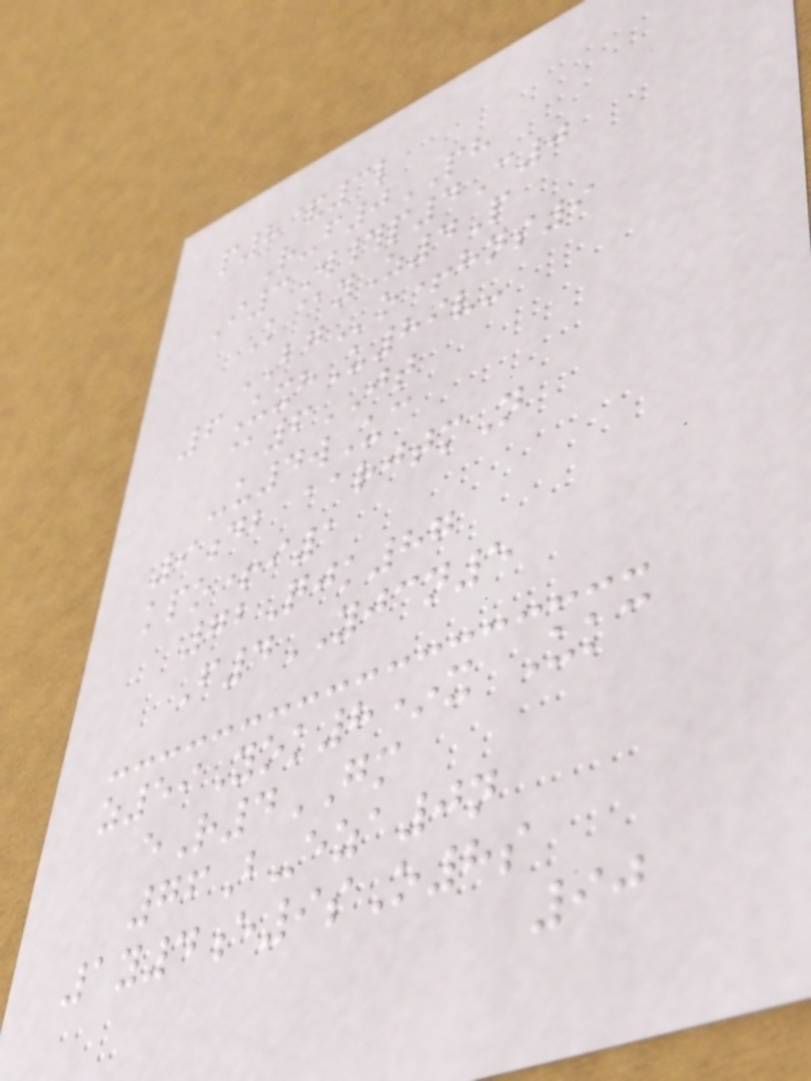p8&3l
R-f0PH
I3W#p4C0
K@yZ4P
BGo+hns9
6UxhU89v-
@6JT
-u4wUc
9db aarjtmN
kpo+i1
72Qjk87
F4YJCN5
z59Yok8*x Ukc
eR4GM
76B-eza0n
1y4e9sO8s
90
